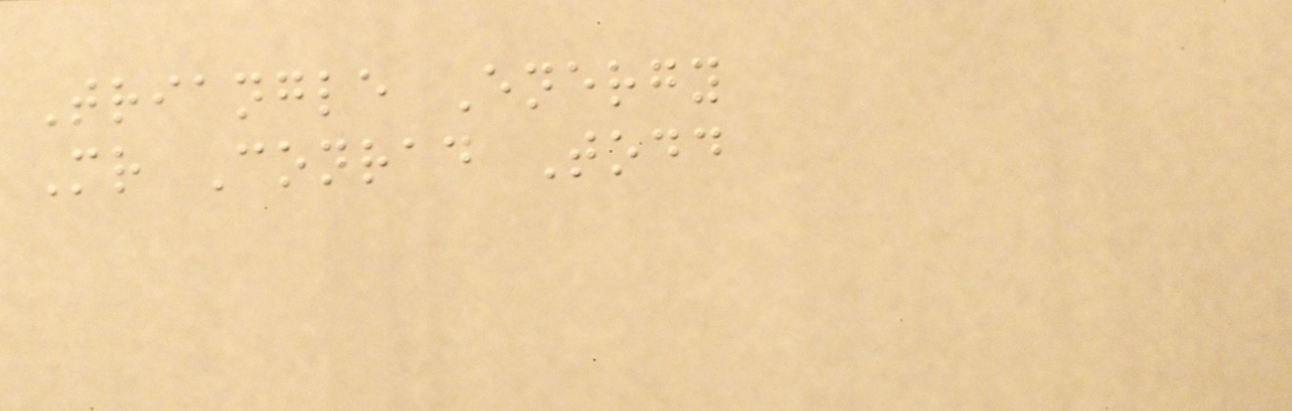Triangle Energy
Mr Conrad Todd
